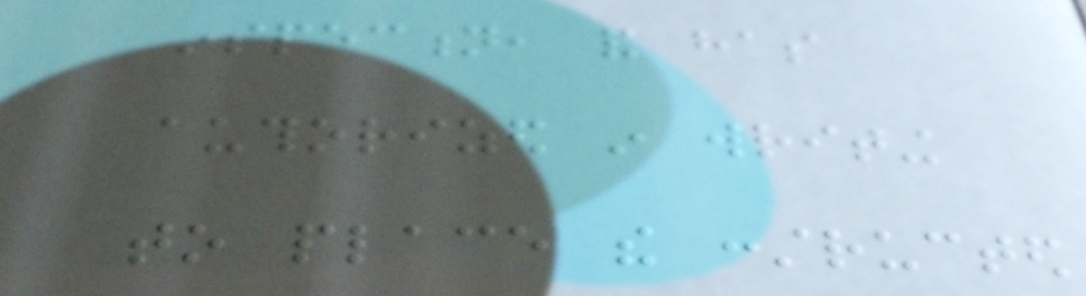inspection, and has
authorized in writing
to place the constructed
